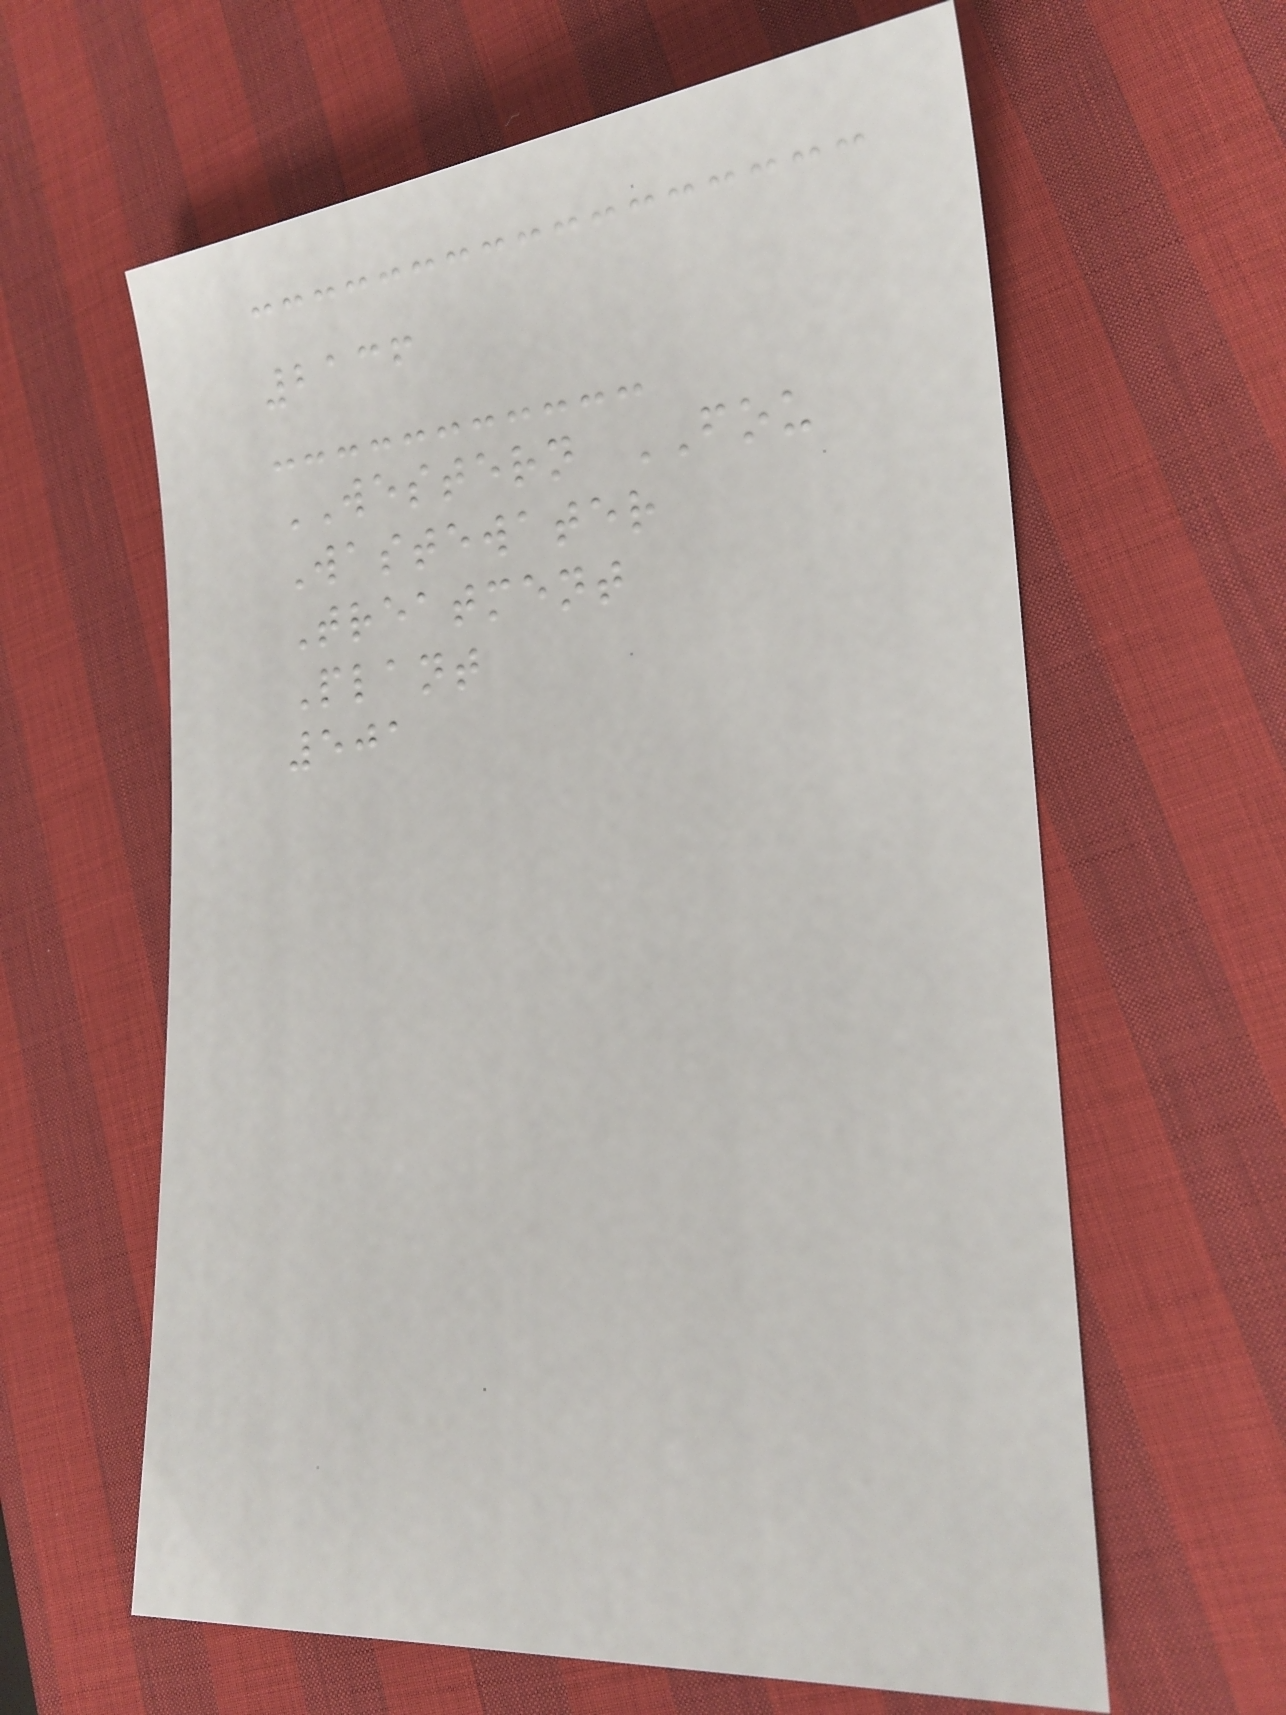2136
WESTERN FOU
Wastewater
Treatment
Plant
501
